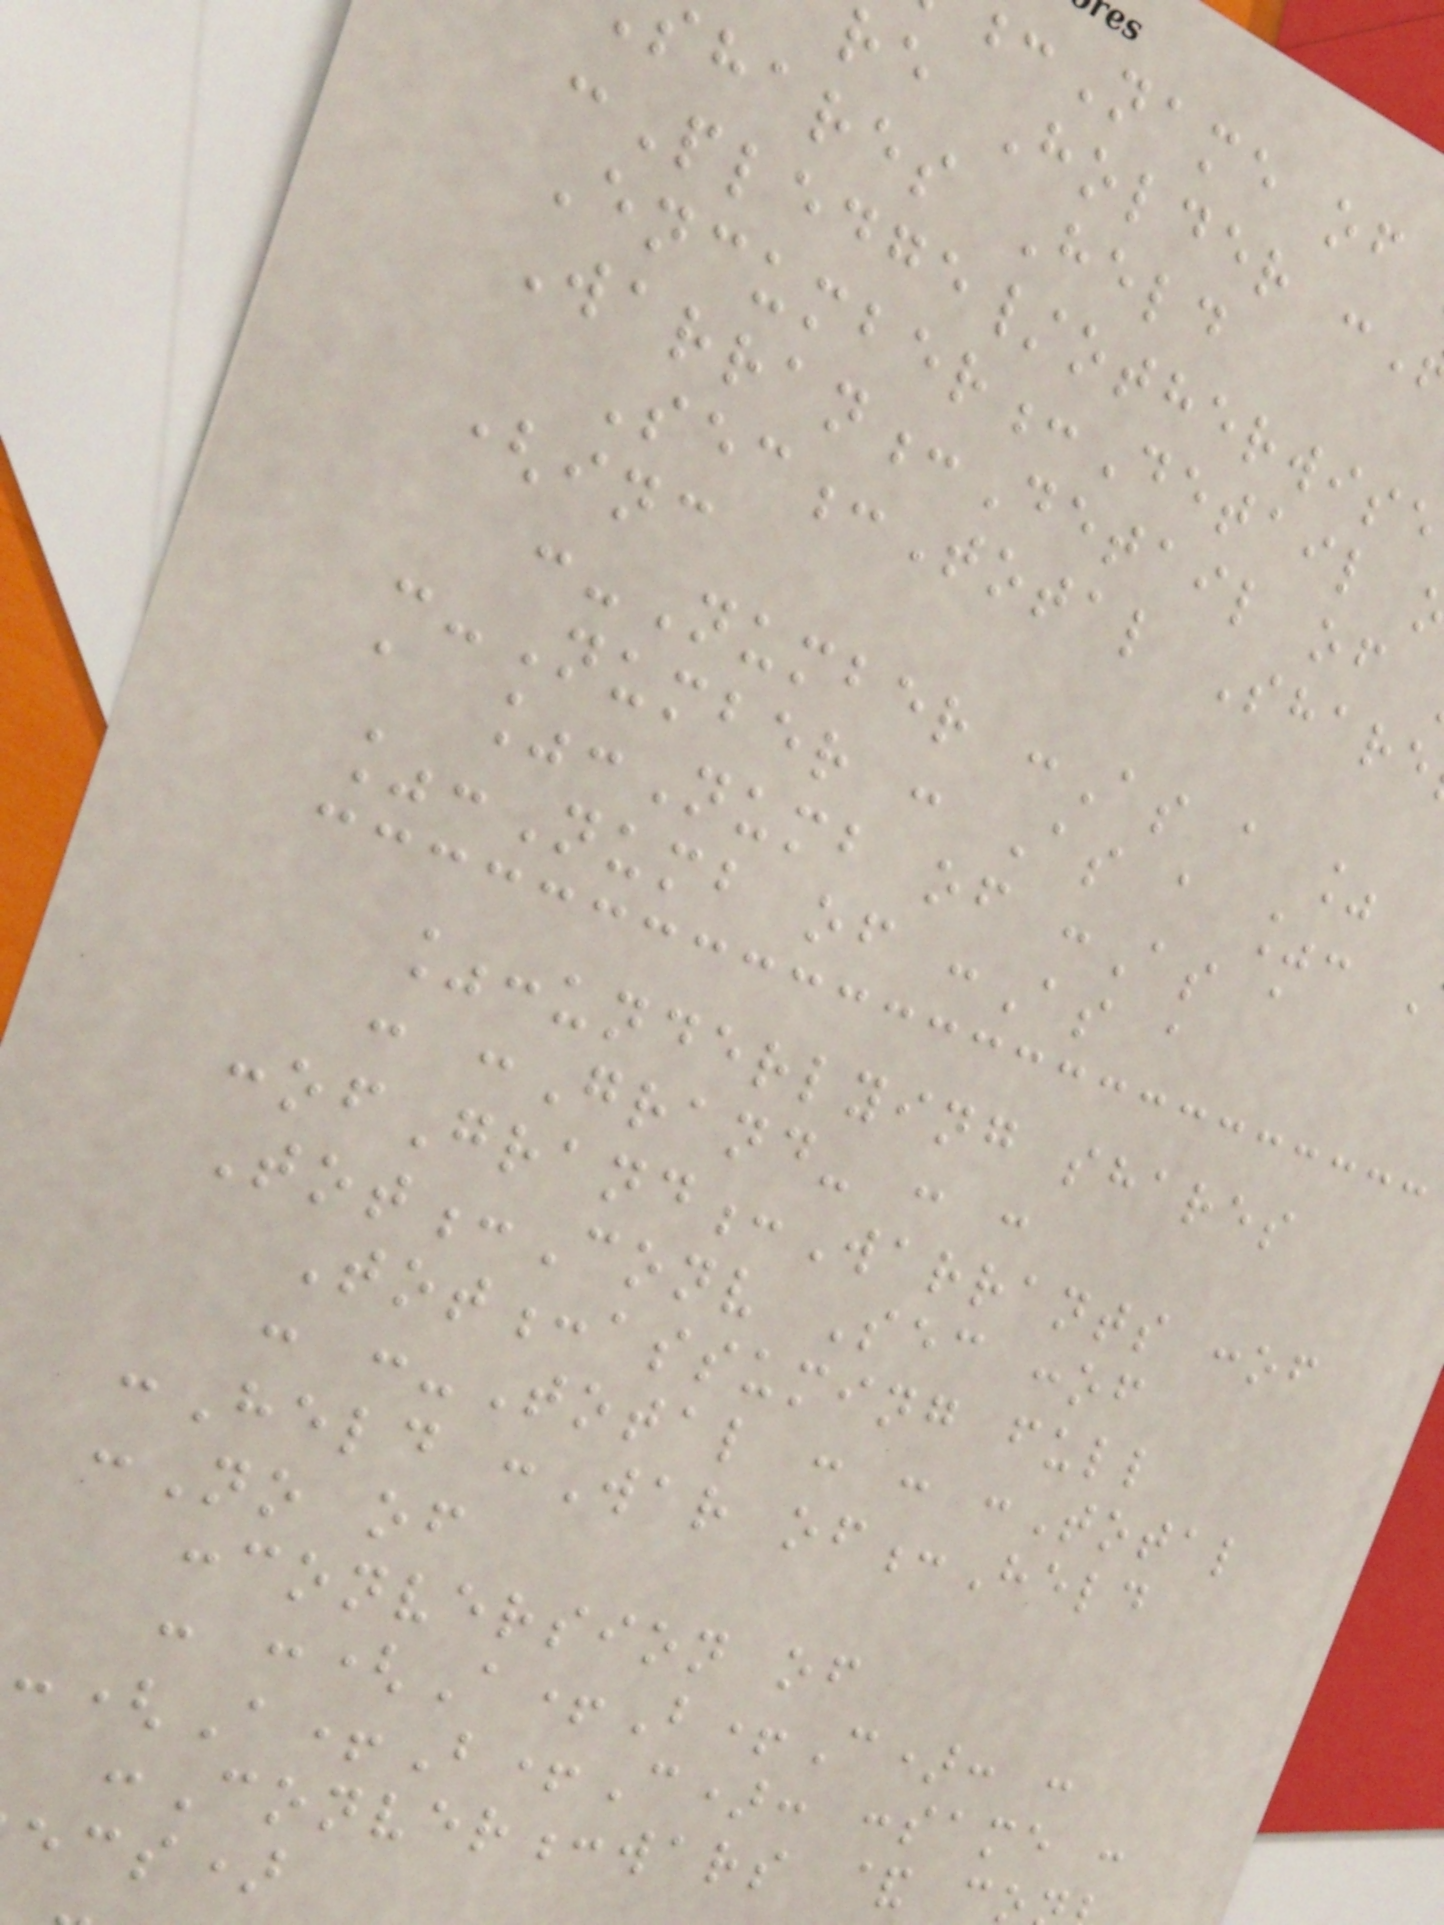:Name of
re Holder :
hares Held
:Pledge/otherwise
Encumber:Detail
Warran:Detail of
Sec:Total Share
(inc
:-Number :As a %
:-Number : As a %:
a %:Numb of :As a
%:Numb of :As a
%:underlying shares
: :Grand- : :
:ofGrand:Warrants :of
Tot:Conv Sec :of
Tot:assuming full
: :-Total : : :Total
:Held :War of:Held
:No of
:conversion of
: :(A+B+C): :
:(A+B+C): :same :
:Conver:wars & c
ecs)
